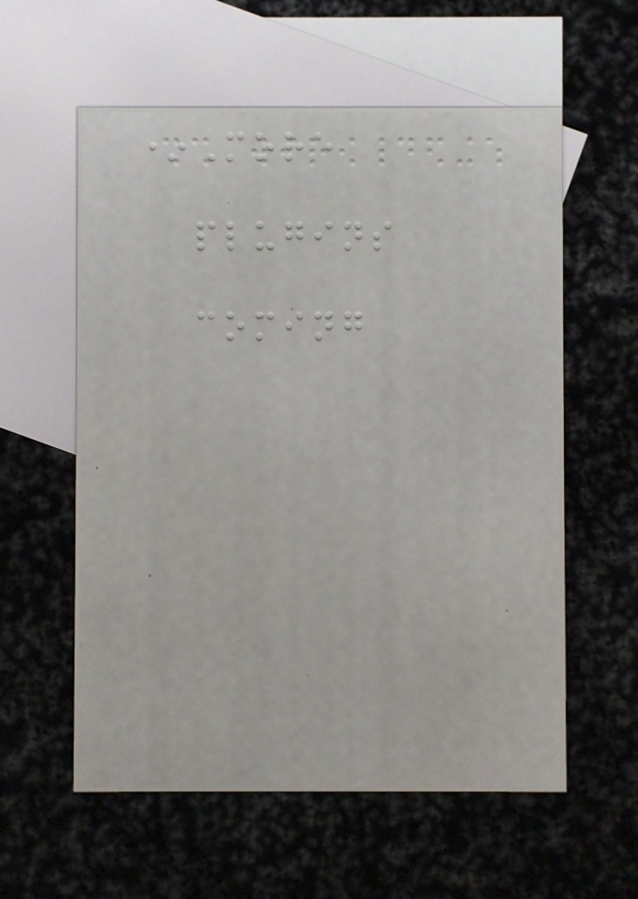*More
plugins
coming
